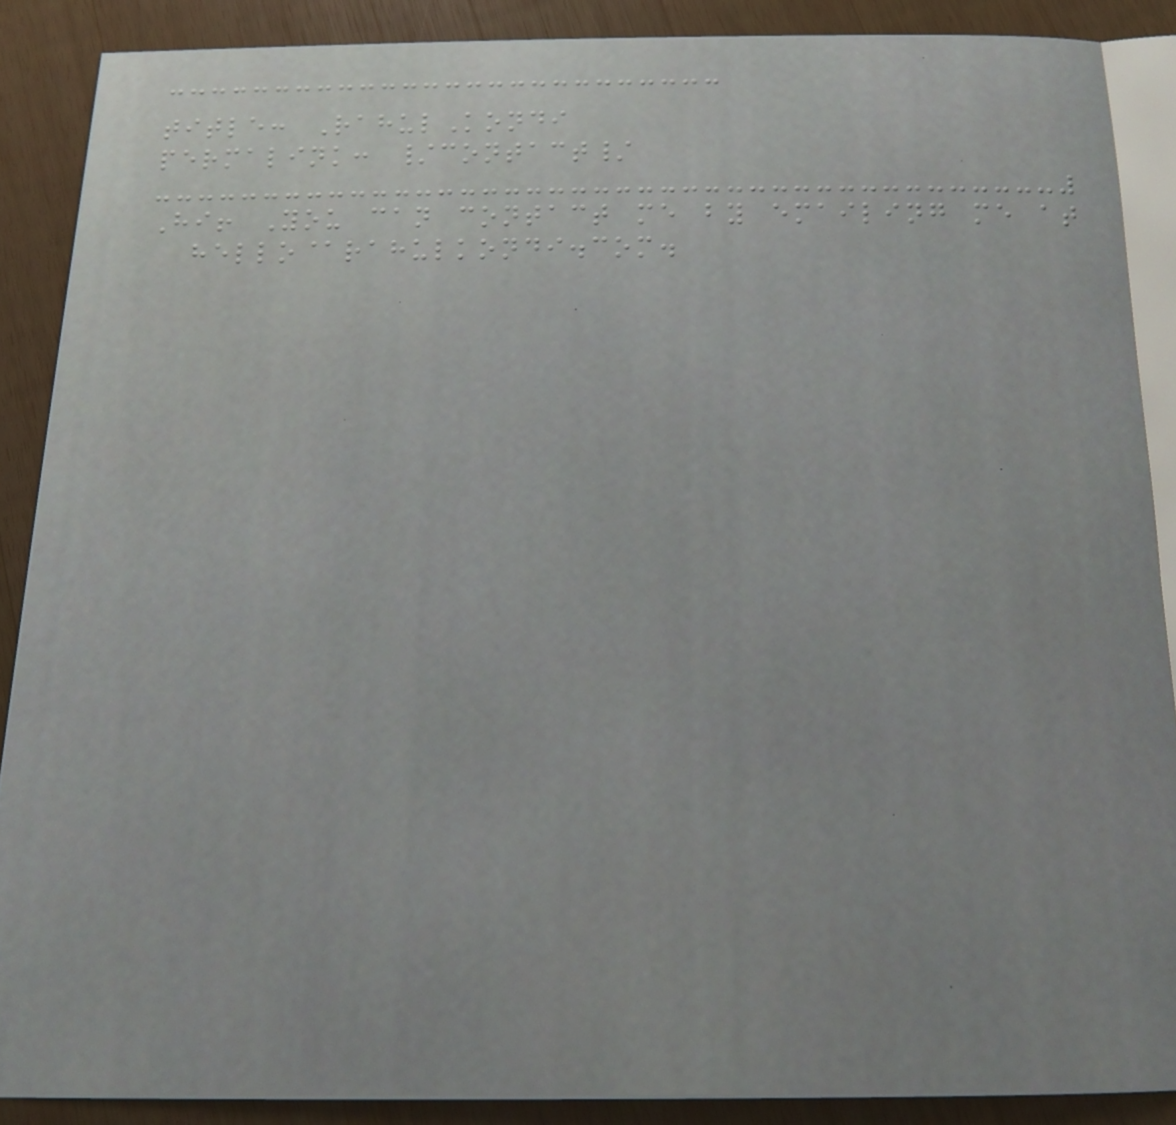title: RahulKondi
permalink: /contact/
Hi! You can contact me by emailing me at
hello@rahulkondi.com.
